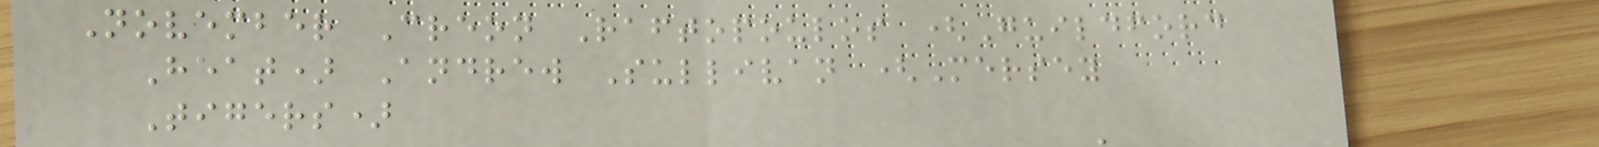November Creon Raftopoulos (Guildford
Heat) Andrew Sullivan (Mersey
Tigers)
